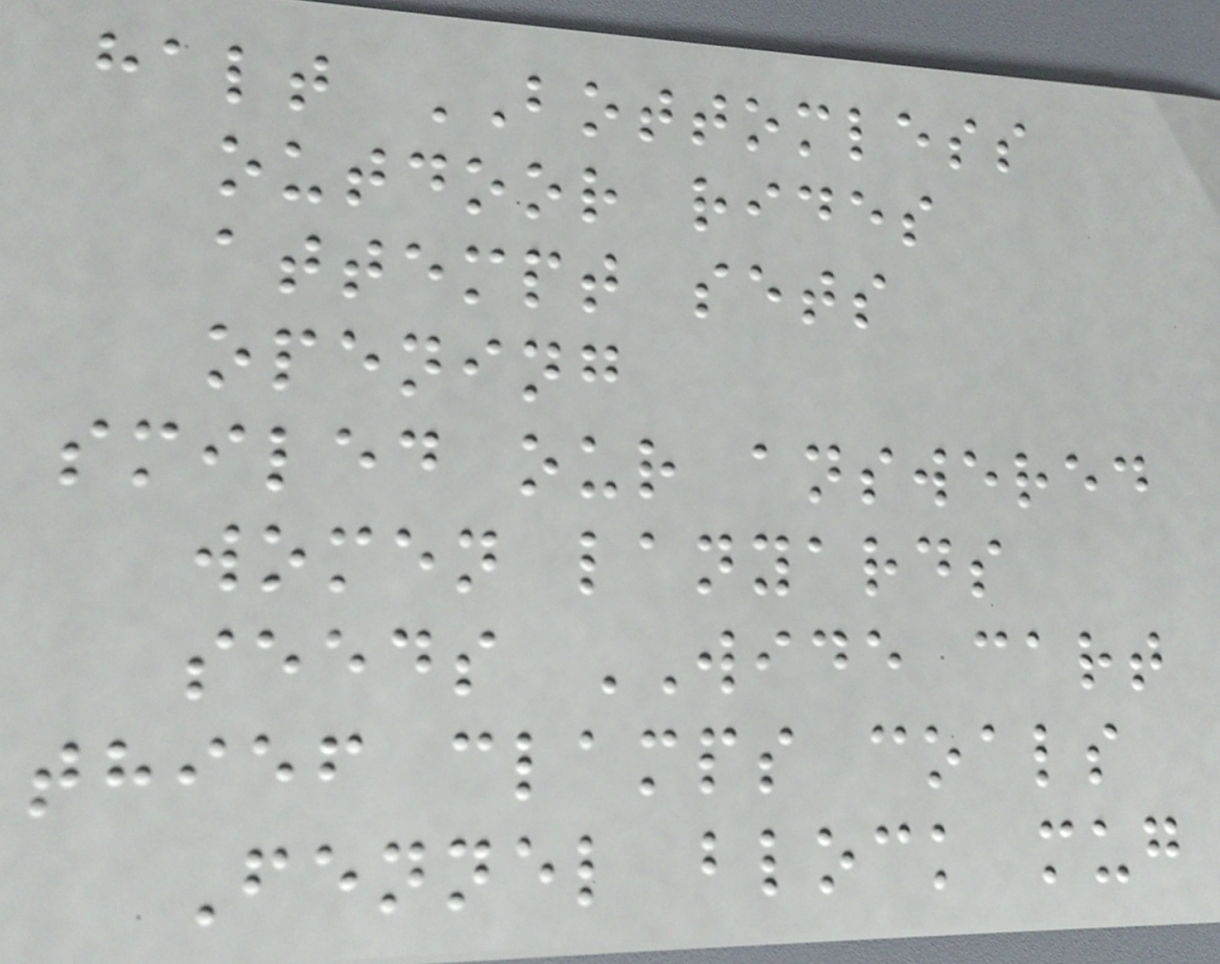halt BOTTOMLESS
outdoor rides
attempt sets
opening
smiled our answered
women lanyards
seeds WIDE cart
thief clamps coals
Fennel block mug
